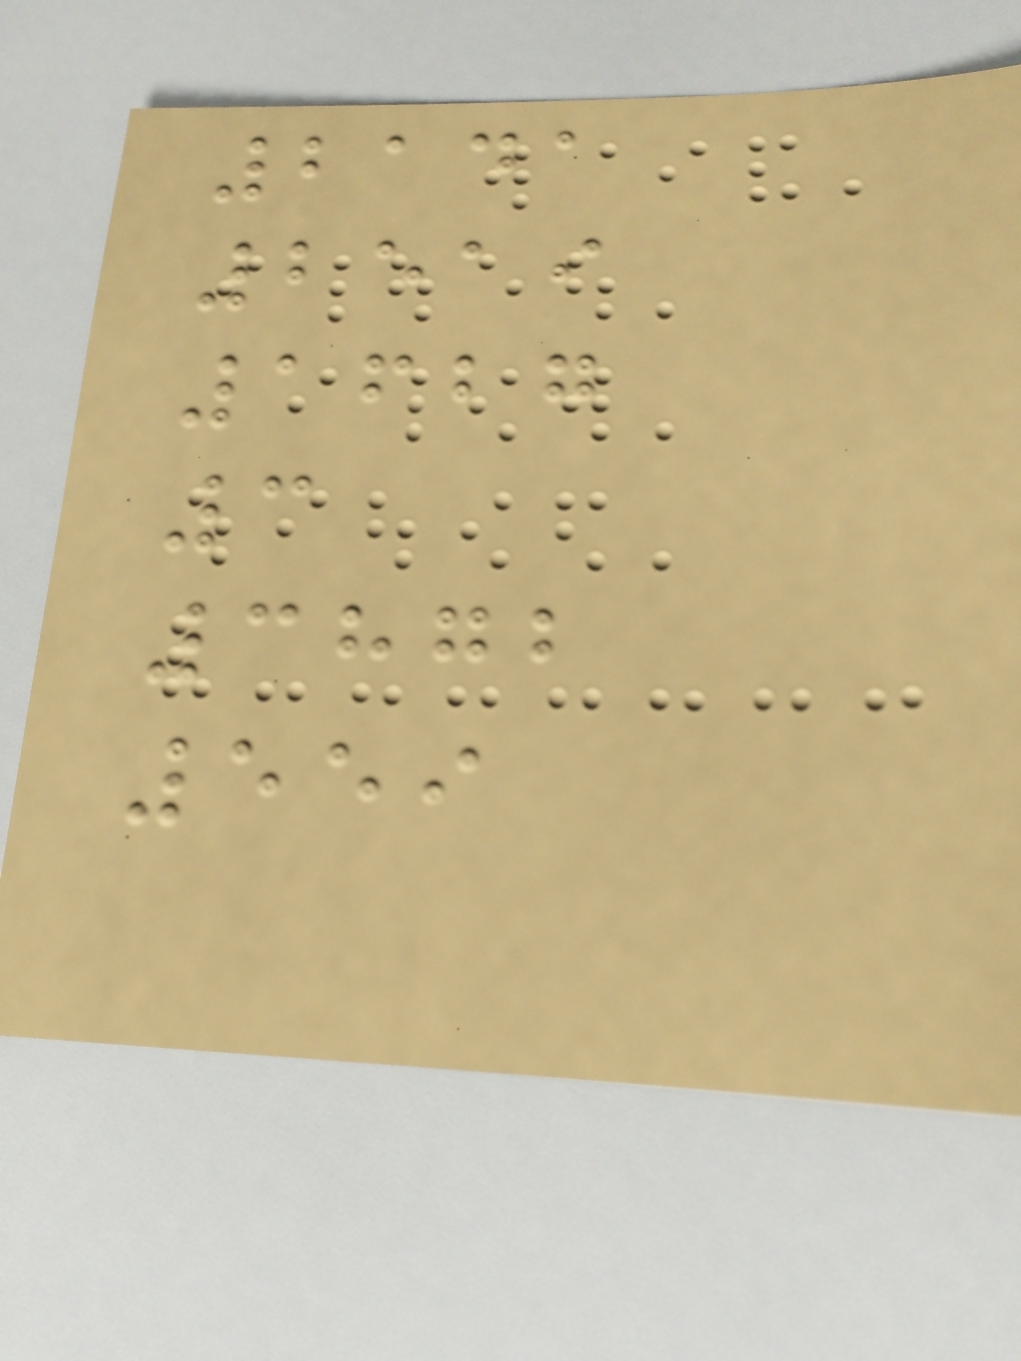2141
2519
1627
3
3872
559
